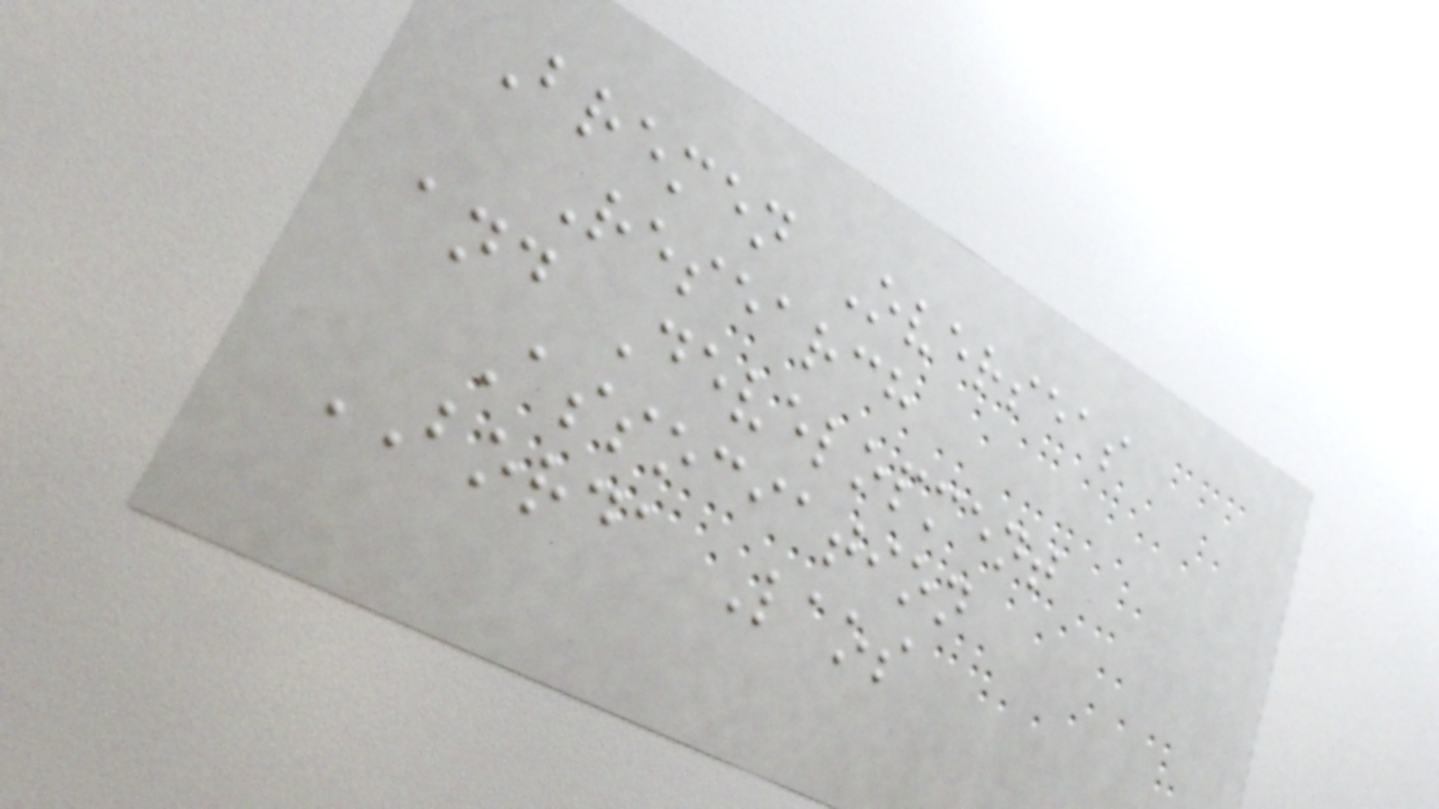Bremen Overseas
Research
and Development
Association
BORDA Laos
